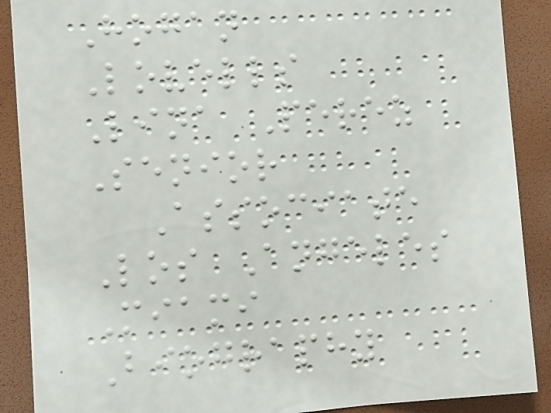Hogan
Lovells
Lina Perez
Senior
Associate
Los Angeles
Miami
Biography
